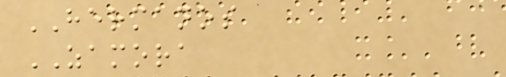HERMANOS
ZAMORA
